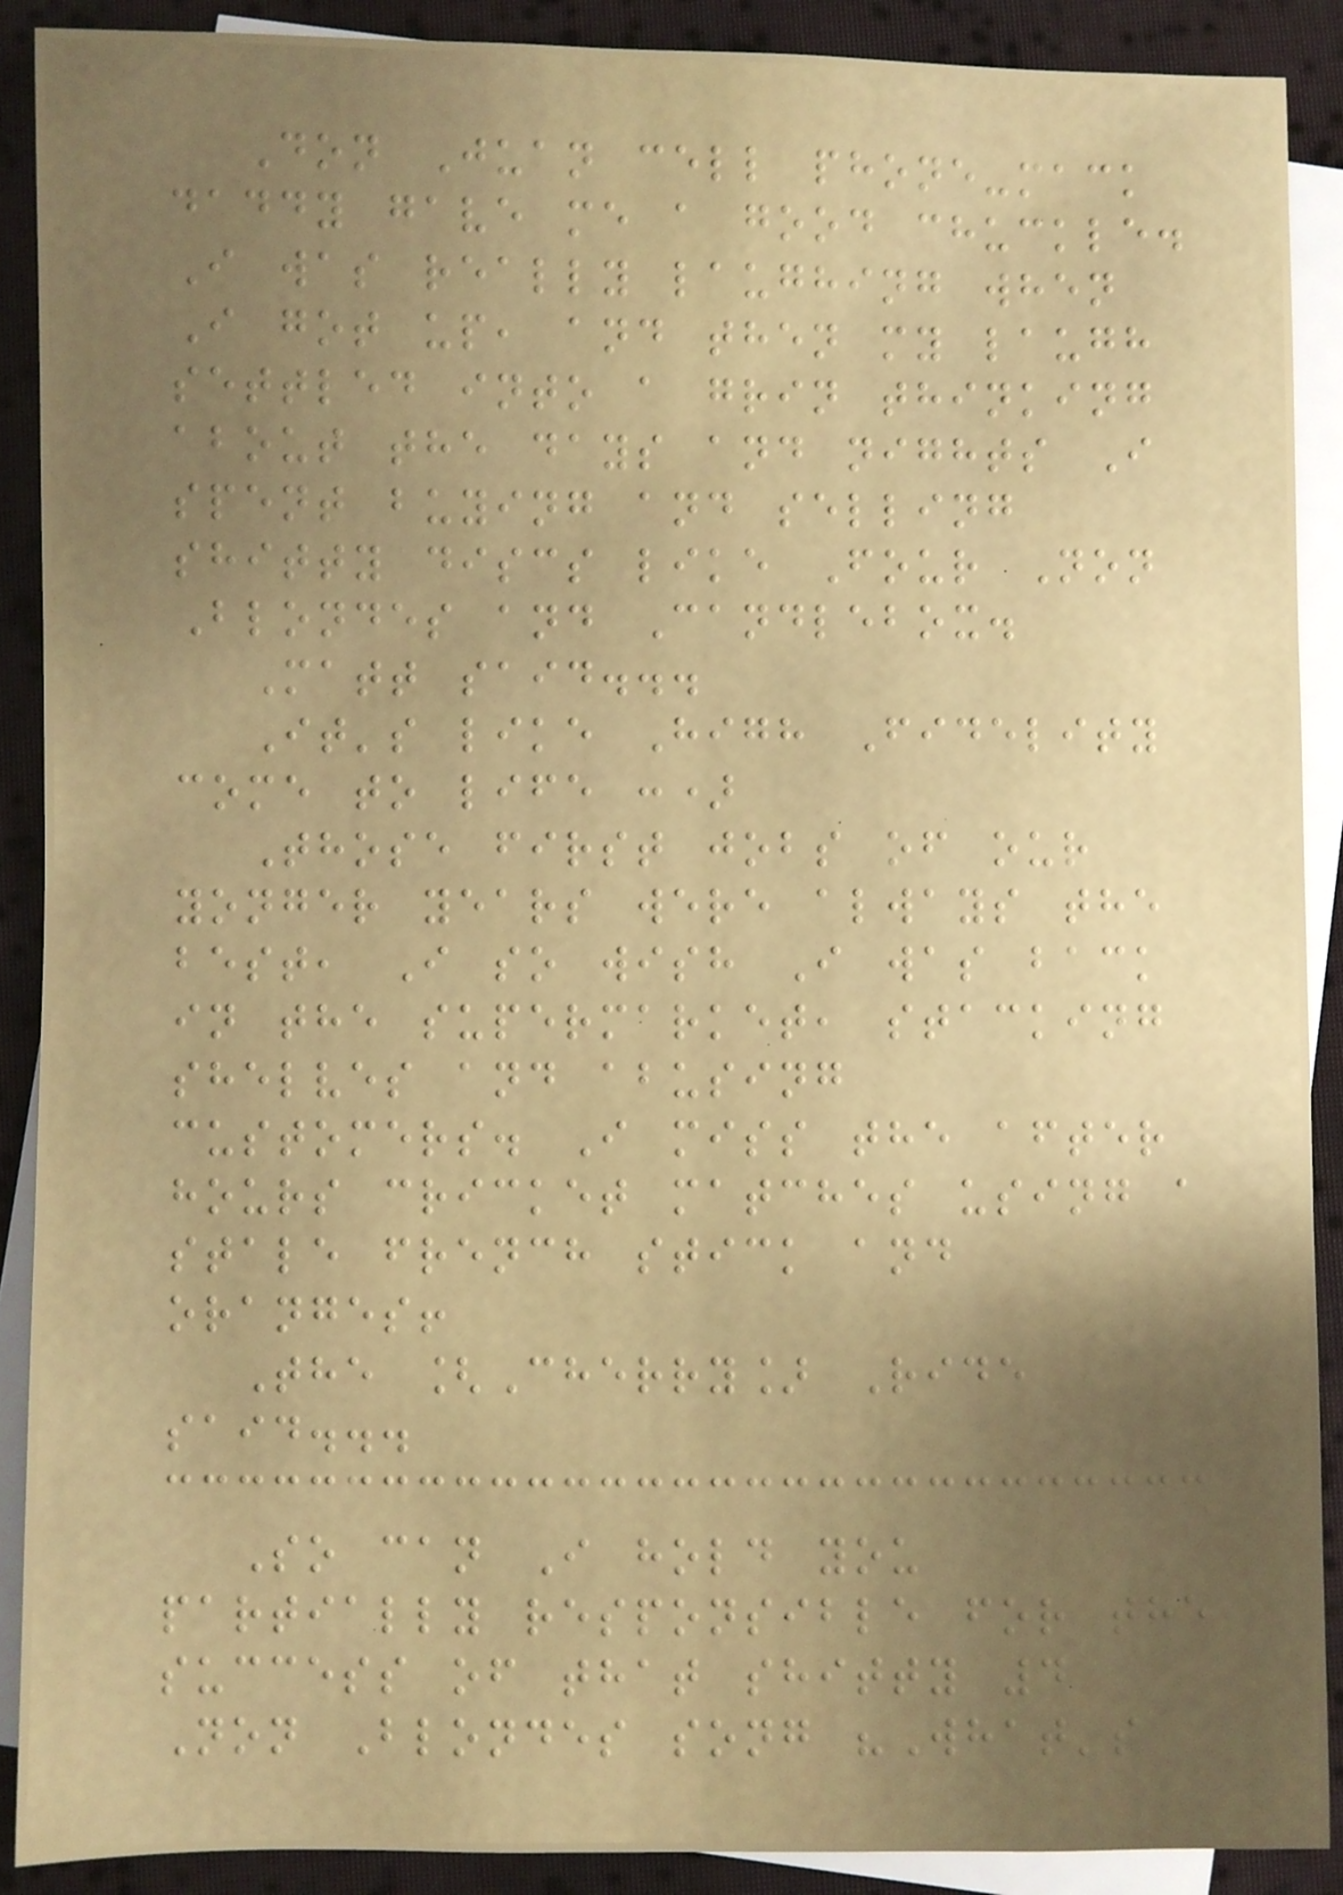Don Juan cell phone-mack
daddy gave me a good chuckle.
I was really laughing when
I got up, and then my laugh
settled into a grin thinking
about the days and nights I
spent buying and selling
shitty discs like Four Non
Blondes and Candlebox.
Matt said...
It's like High Fidelity
come to life :)
Those first jobs of our
yonger years were always the
best, I so wish I was back
in the supermarket, stacking
shelves and abusing
customers. I miss the after
hours cricket matches using a
stale french stick and
oranges!
The [Cherry] Ride
said...
So can I hold you
partially responsible for the
success of that shitty 4
Non Blondes song "What's
